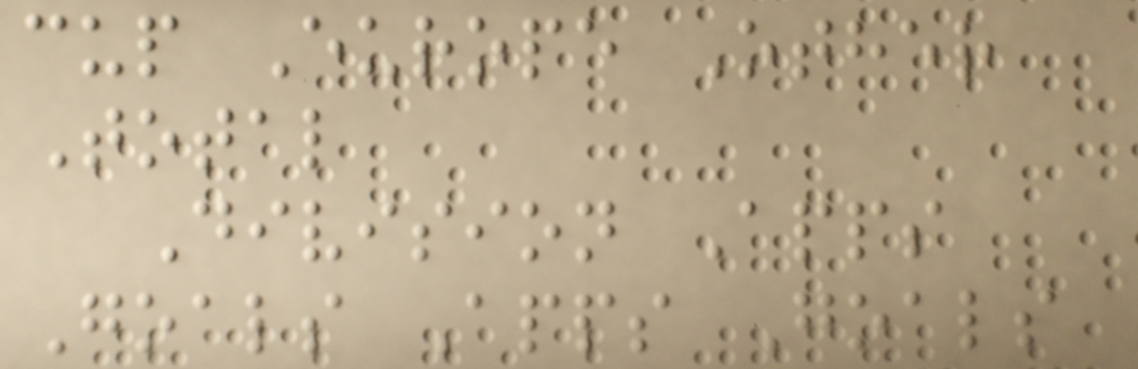cup Europe Other
Total
Division Apps
Goals Apps Goals
